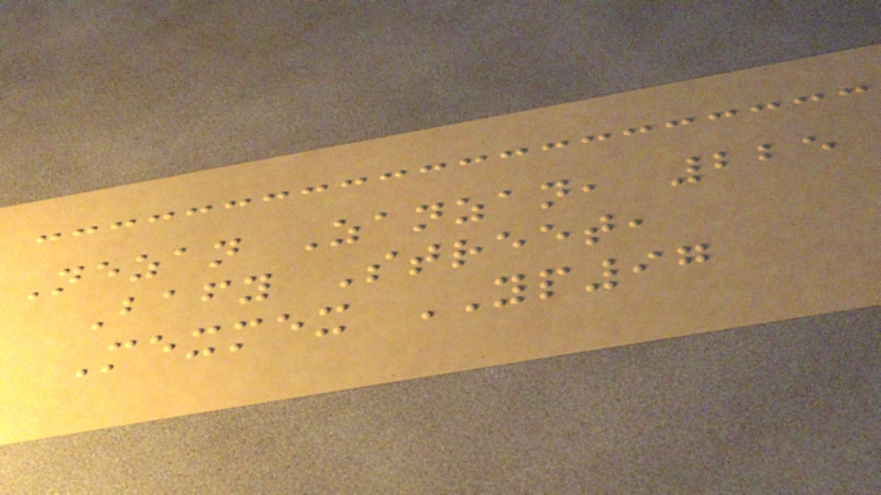Nezan Zanzan, 225
Bafy Street,
Mexmex YP97
